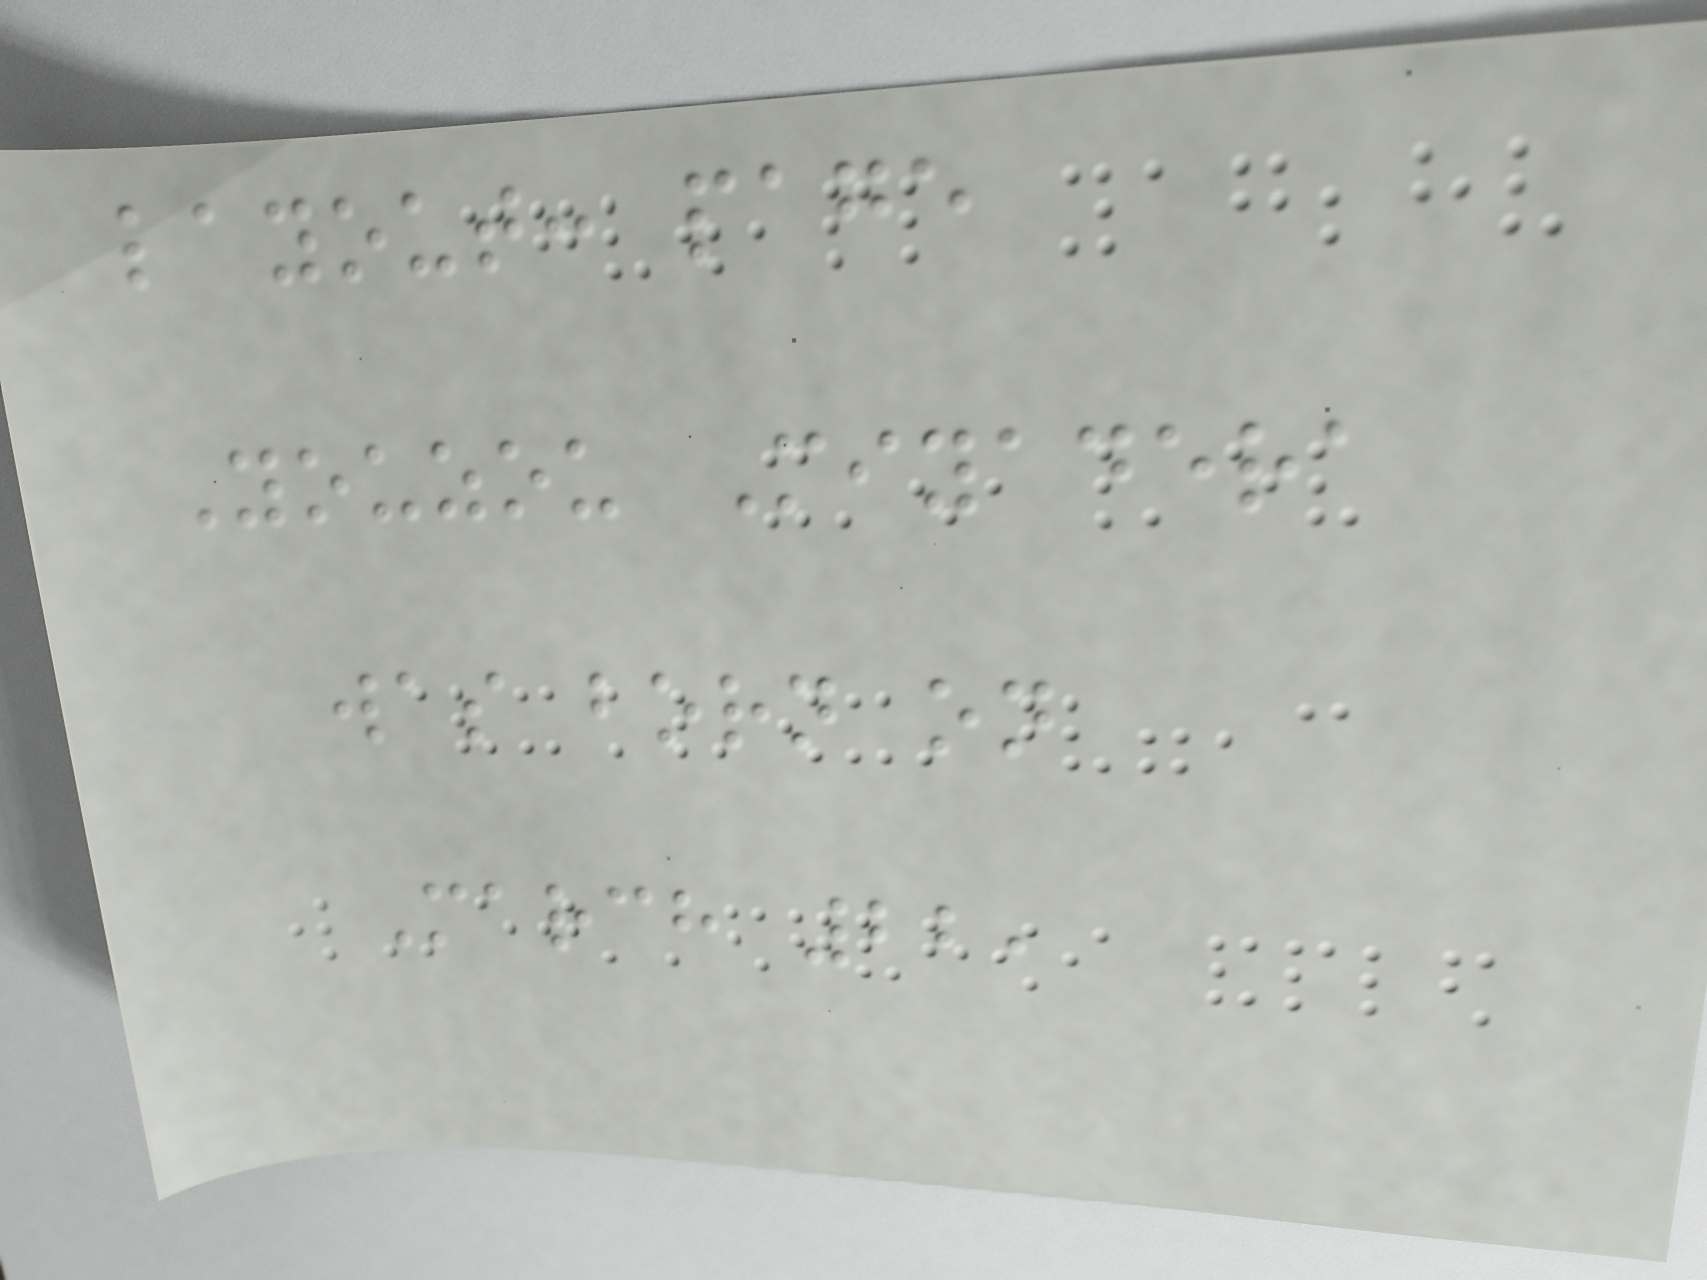layout: page
Youzou Miyadera
was born on
March 22,
